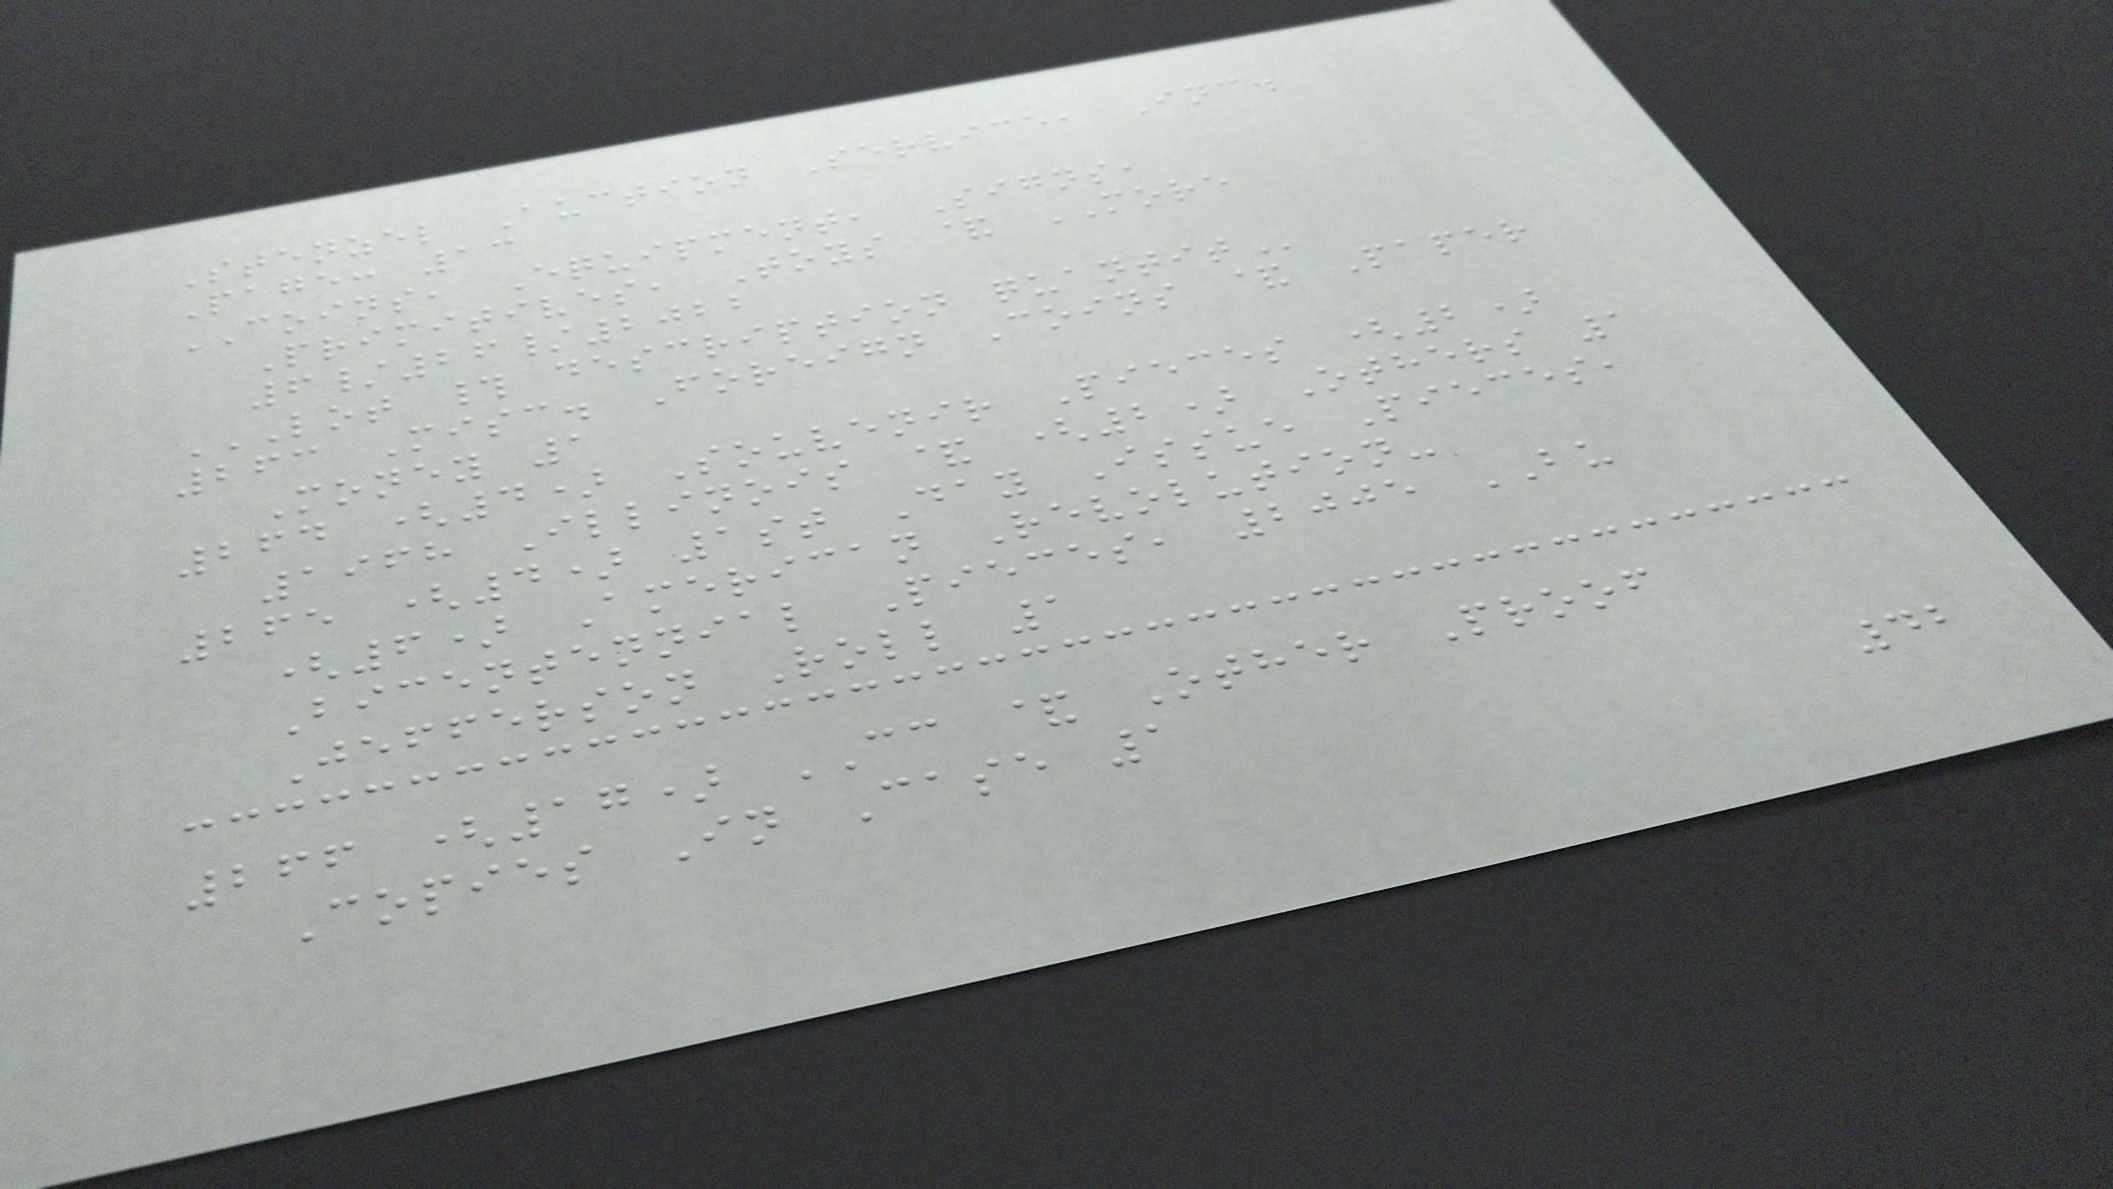Stenzel Auction Service, Inc.
Page: 13
COINS, Equipment, Signs,
Primitives, Toys & MORE
6/26/2022
LOT # DESCRIPTION QUANTIT
263 Misc. Foreign Coins & Paper
Money 1
264 (4) Souvenir Pieces (2)
1968 Illinois & (2) Others 1
265 (4) 1st Day Issue Pieces,
(6) American Revolution-
Bicentennial Pieces, 2005 BU
Jefferson Roll 1
266 (17) CC & Other Proof
Copies In Case 1
42
